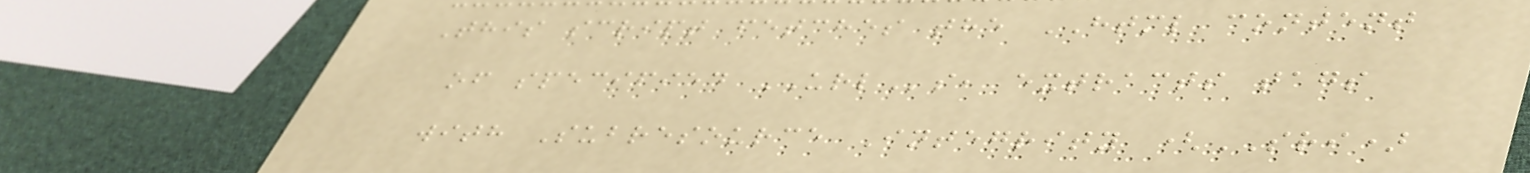This script fetches the HTML content
of specified URLs, extracts tags
with Subresource Integrity (SRI)
